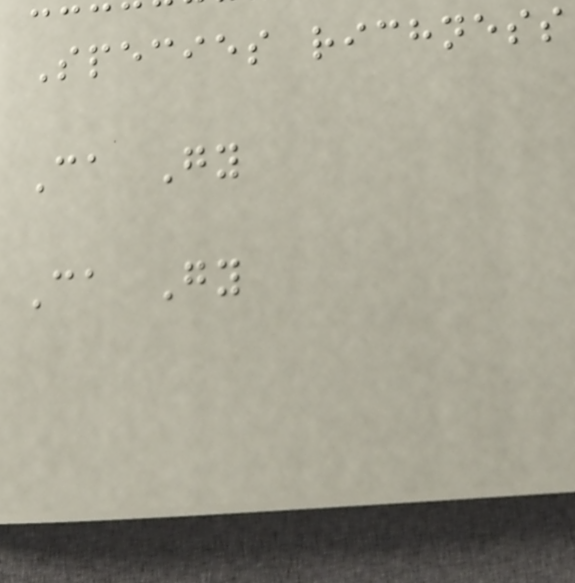Species richness
Ca Gy
Ca Gy
